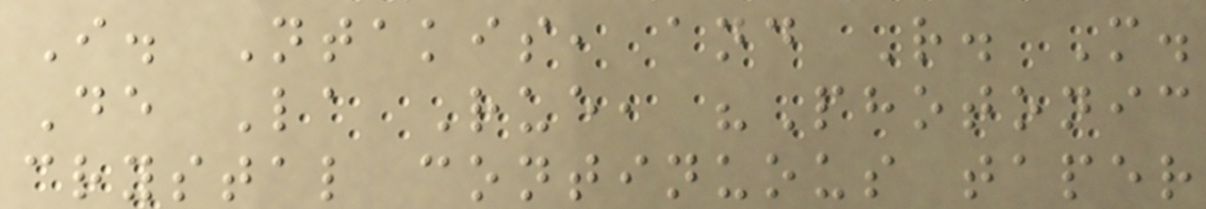I. Ntakis, and R. M.
De La Rue, "Photonic
crystal continuous taper
